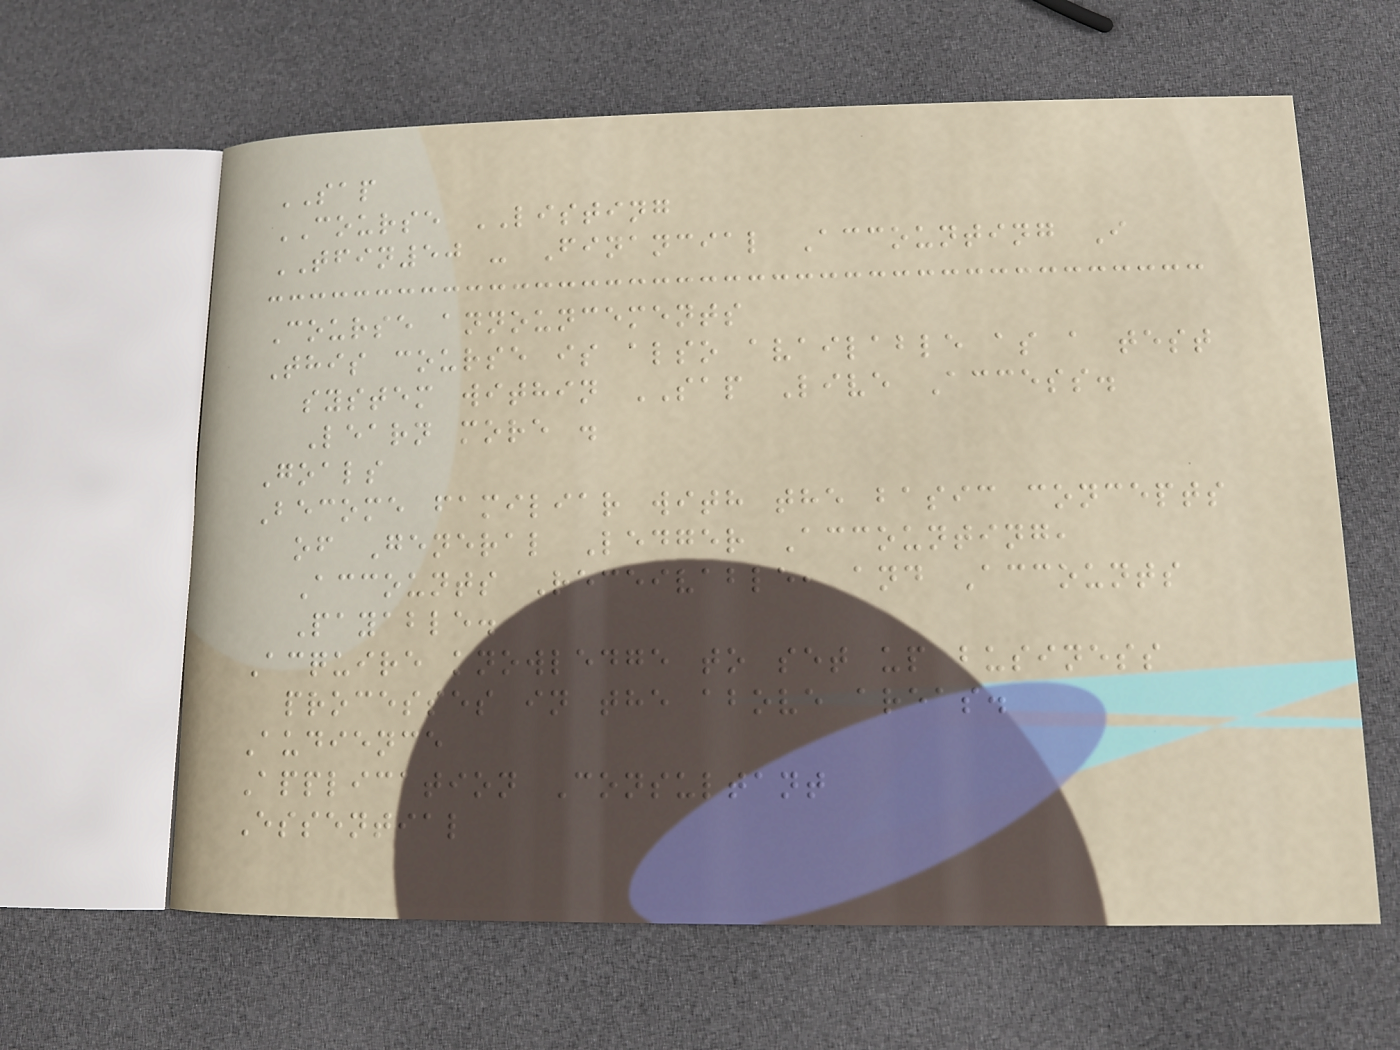SAP
COURSE LISTING
TFIN50 - Financial Accounting I
Course announcements
This course is also available as a test
system within SAP Live Access.
Learn more .
Goals
Become familiar with the basic concepts
of General Ledger Accounting,
Accounts Receivable, and Accounts
Payable.
Acquire knowledge to set up business
processes in the above areas.
Audience
Application Consultant
Essential
